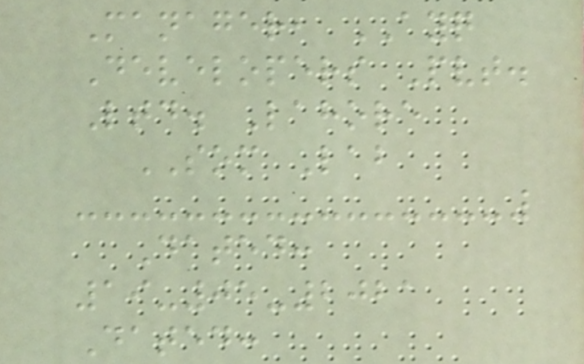Manager, AYQ
Developers Pvt.
Ltd. Lahore
SOM Lab
Dated:
19-05-2021
Dated:
